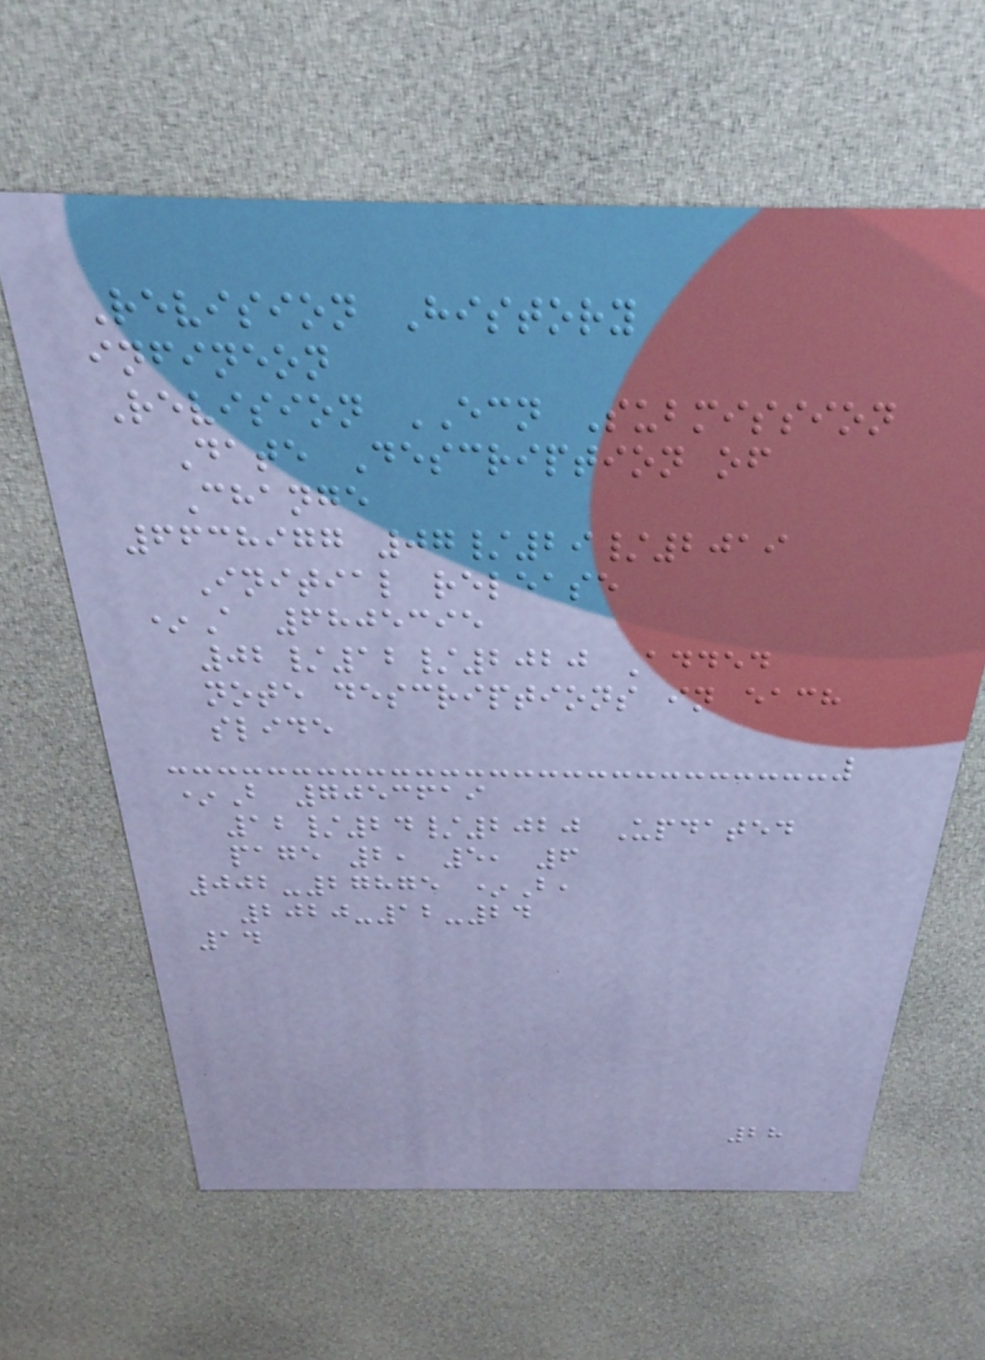Revision History
infineon
Revision ECN Submission
Date Description of
Change
6638977 07/29/2019
Initial release
*A 6805395
02/12/2020 Added
note descriptions in each
slide
*B 7053619
12/24/2020 Updated
page 2, 5, 6
002-27875 *B,
2020-12-24
14
28
